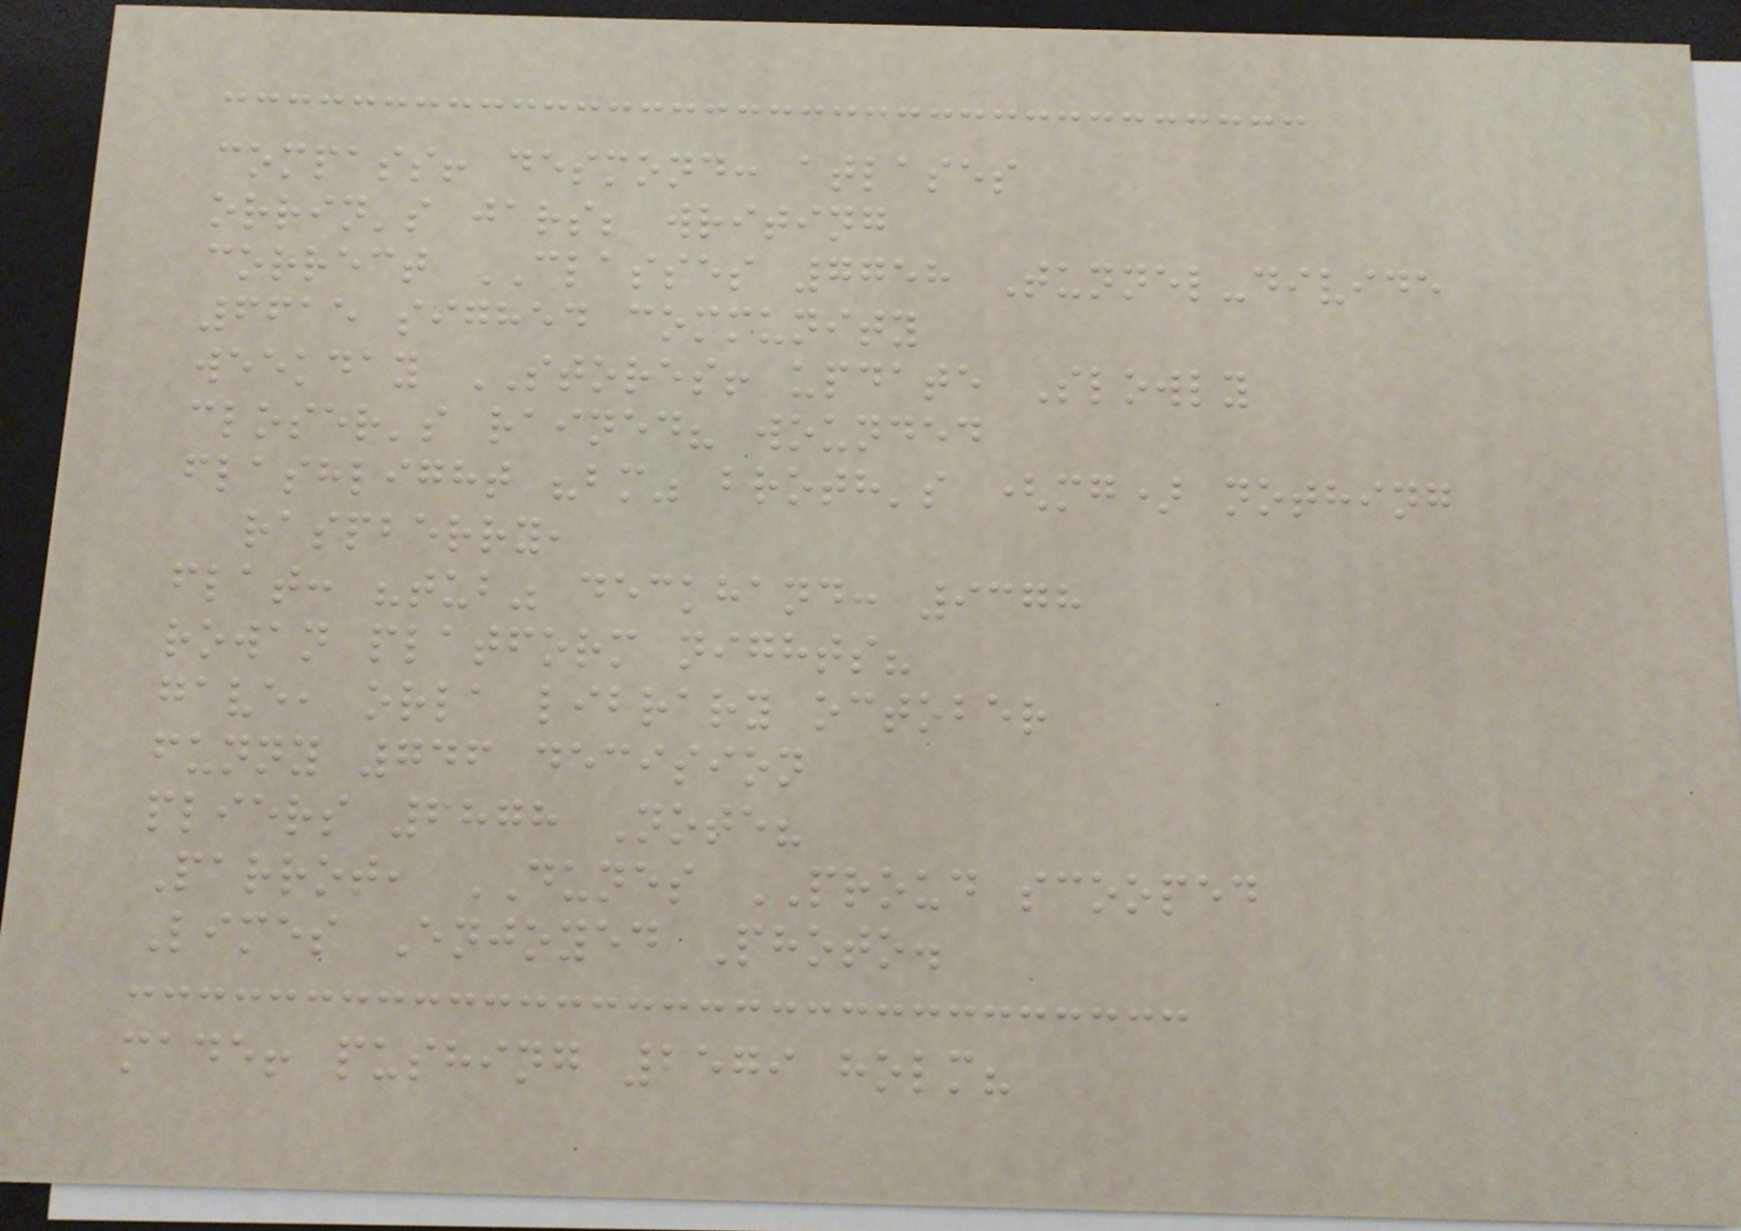compass! desmond: atlases
orrin's jars; writing
correct CLASSES 7758 Tunnel-divide
6615 sighed community
weekday STORES! update Slowly
closer's rained? wounded
flashlight "bm" broth's (mg) nothing
raspberry,
flat: "tub" deckhand: 9378
rowan platform nights?
gave, orla library october
funny 746 decision
pliers 6878 Note?
Parrot, DUNES PROUD scooped
Limes Enjoyed Photo.
made! pushing 2579 holm?
